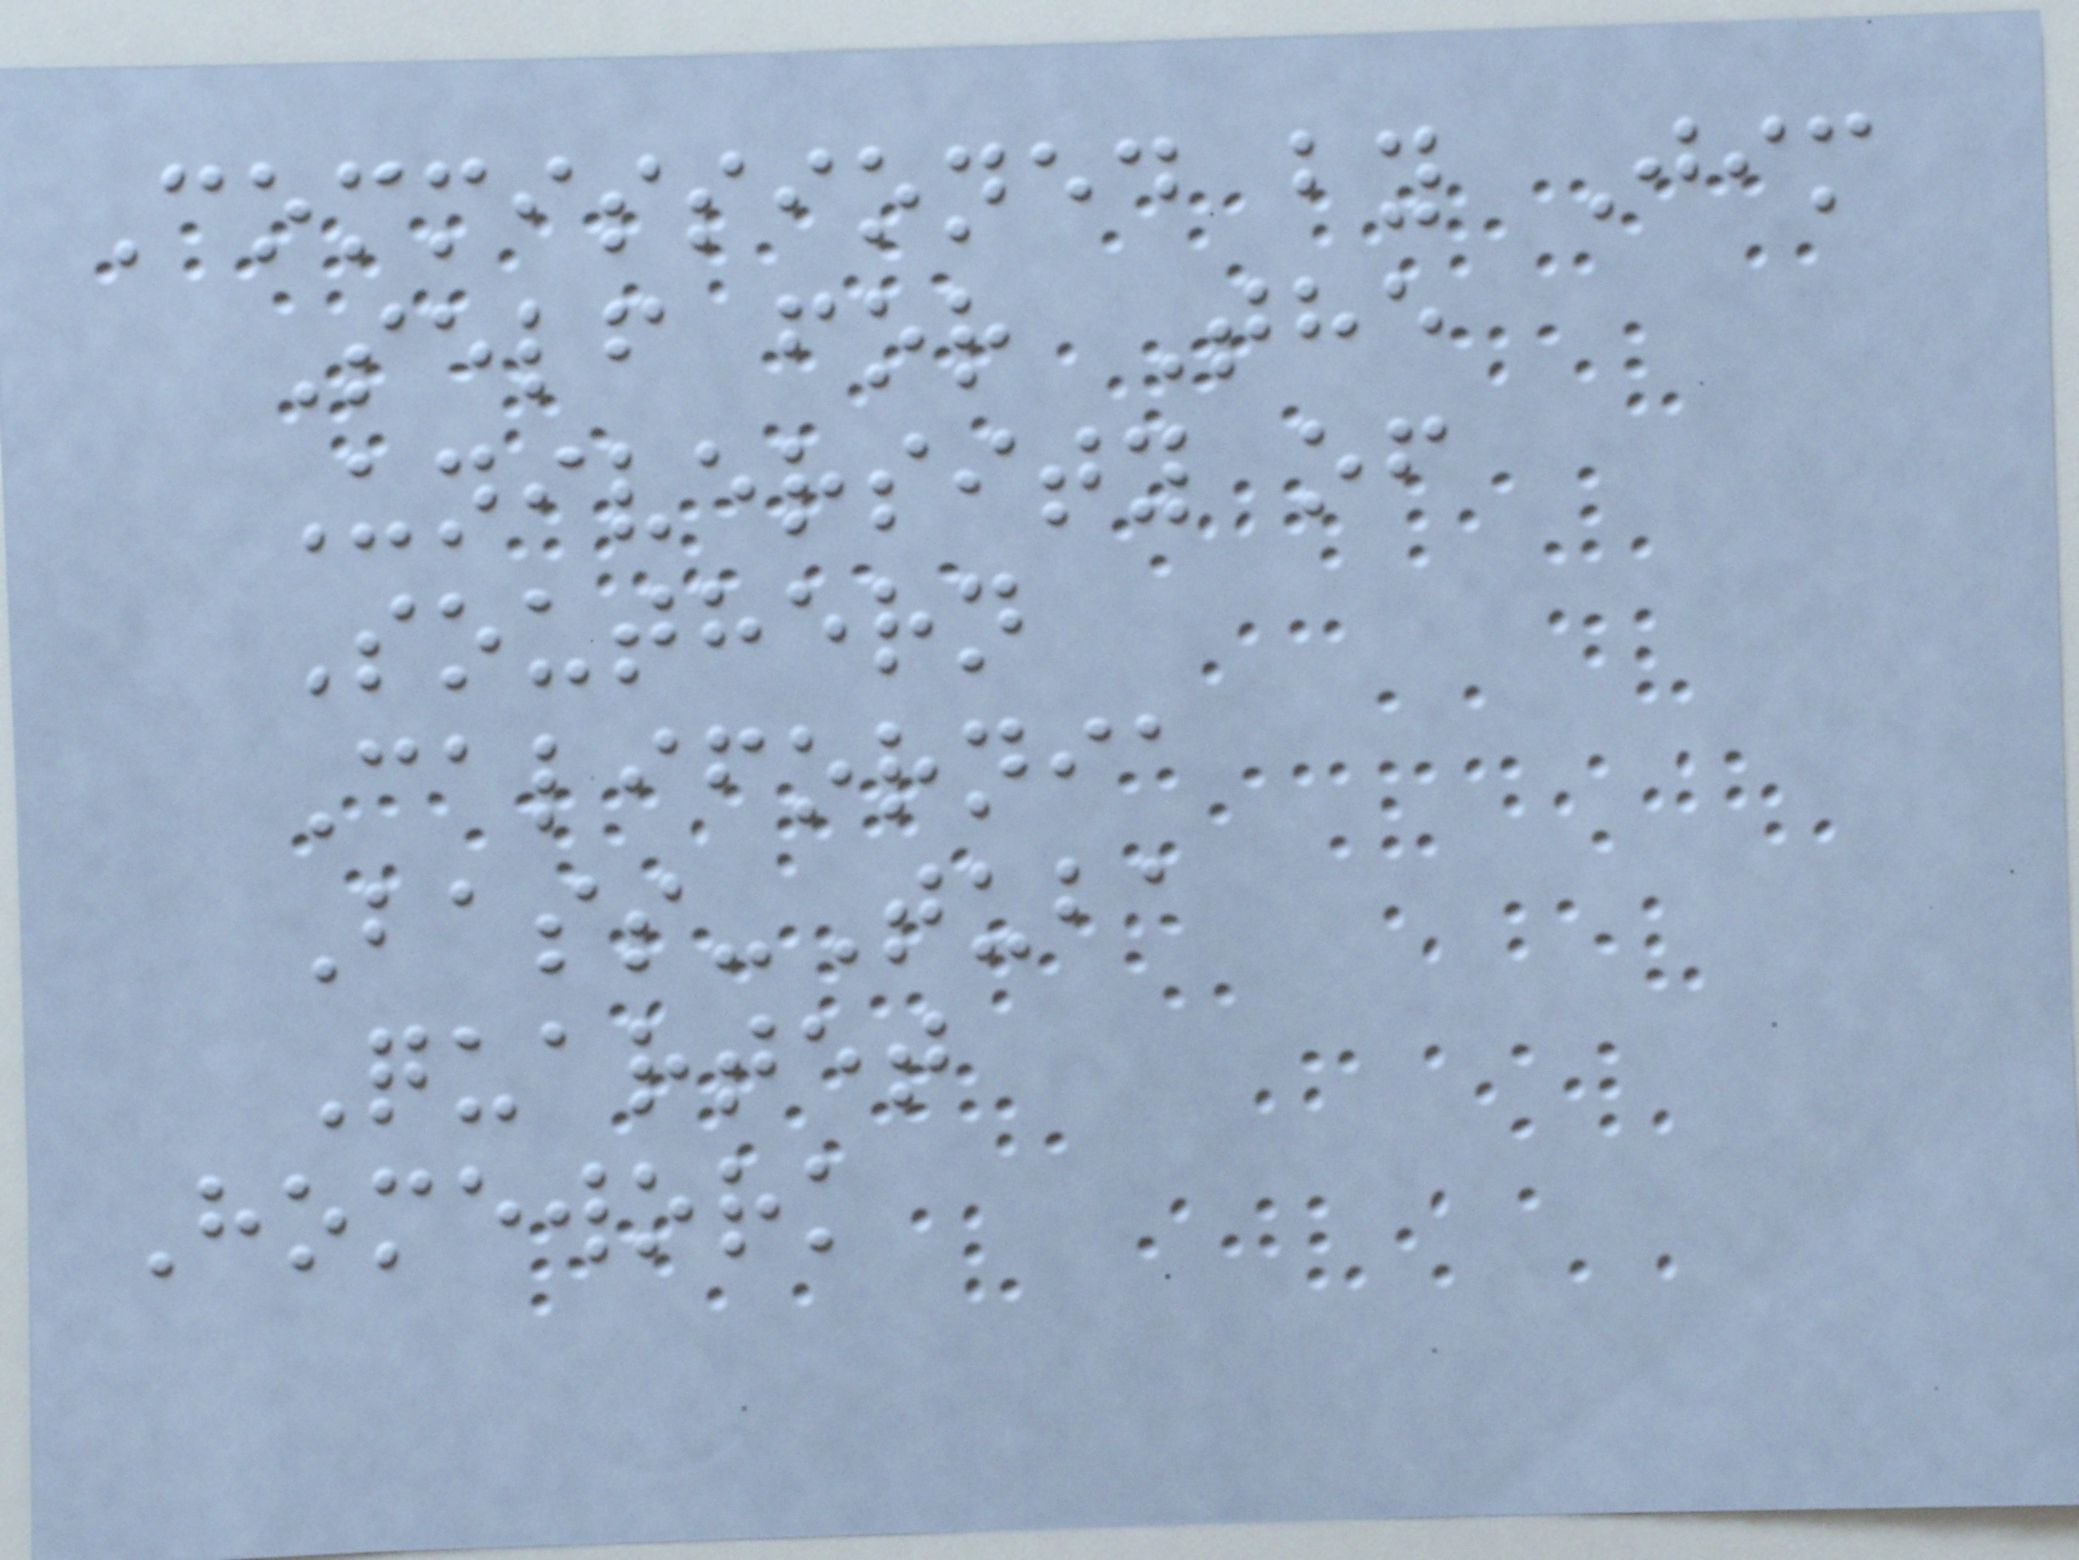Commissioned by Jim
Self for The
University of
Southern
California
Bass-Tuba
Quartet
Homework
